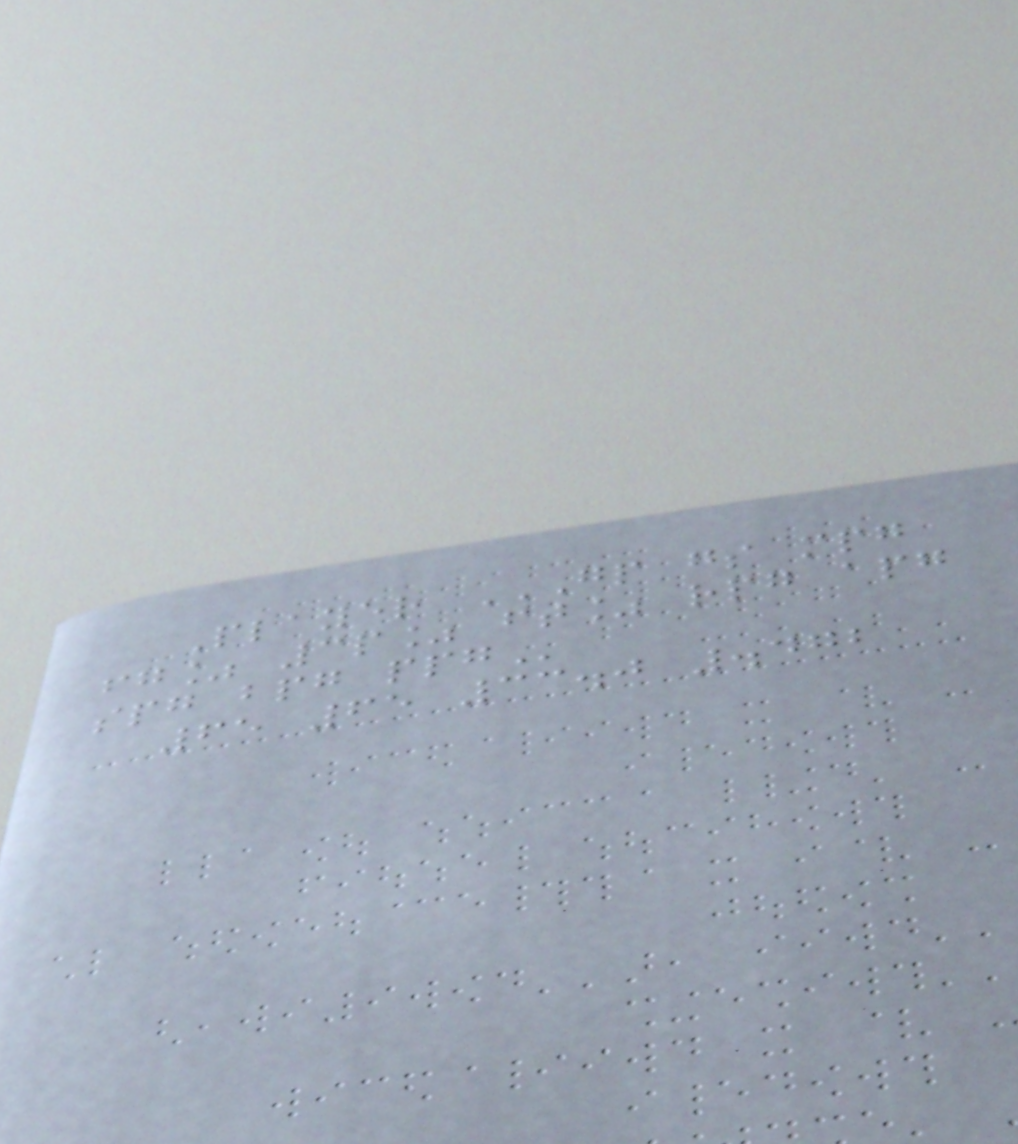Player GP GS MPG
FG% 3P% FT% RPG APG
SPG BPG PPG
65 65 33.0 .472
